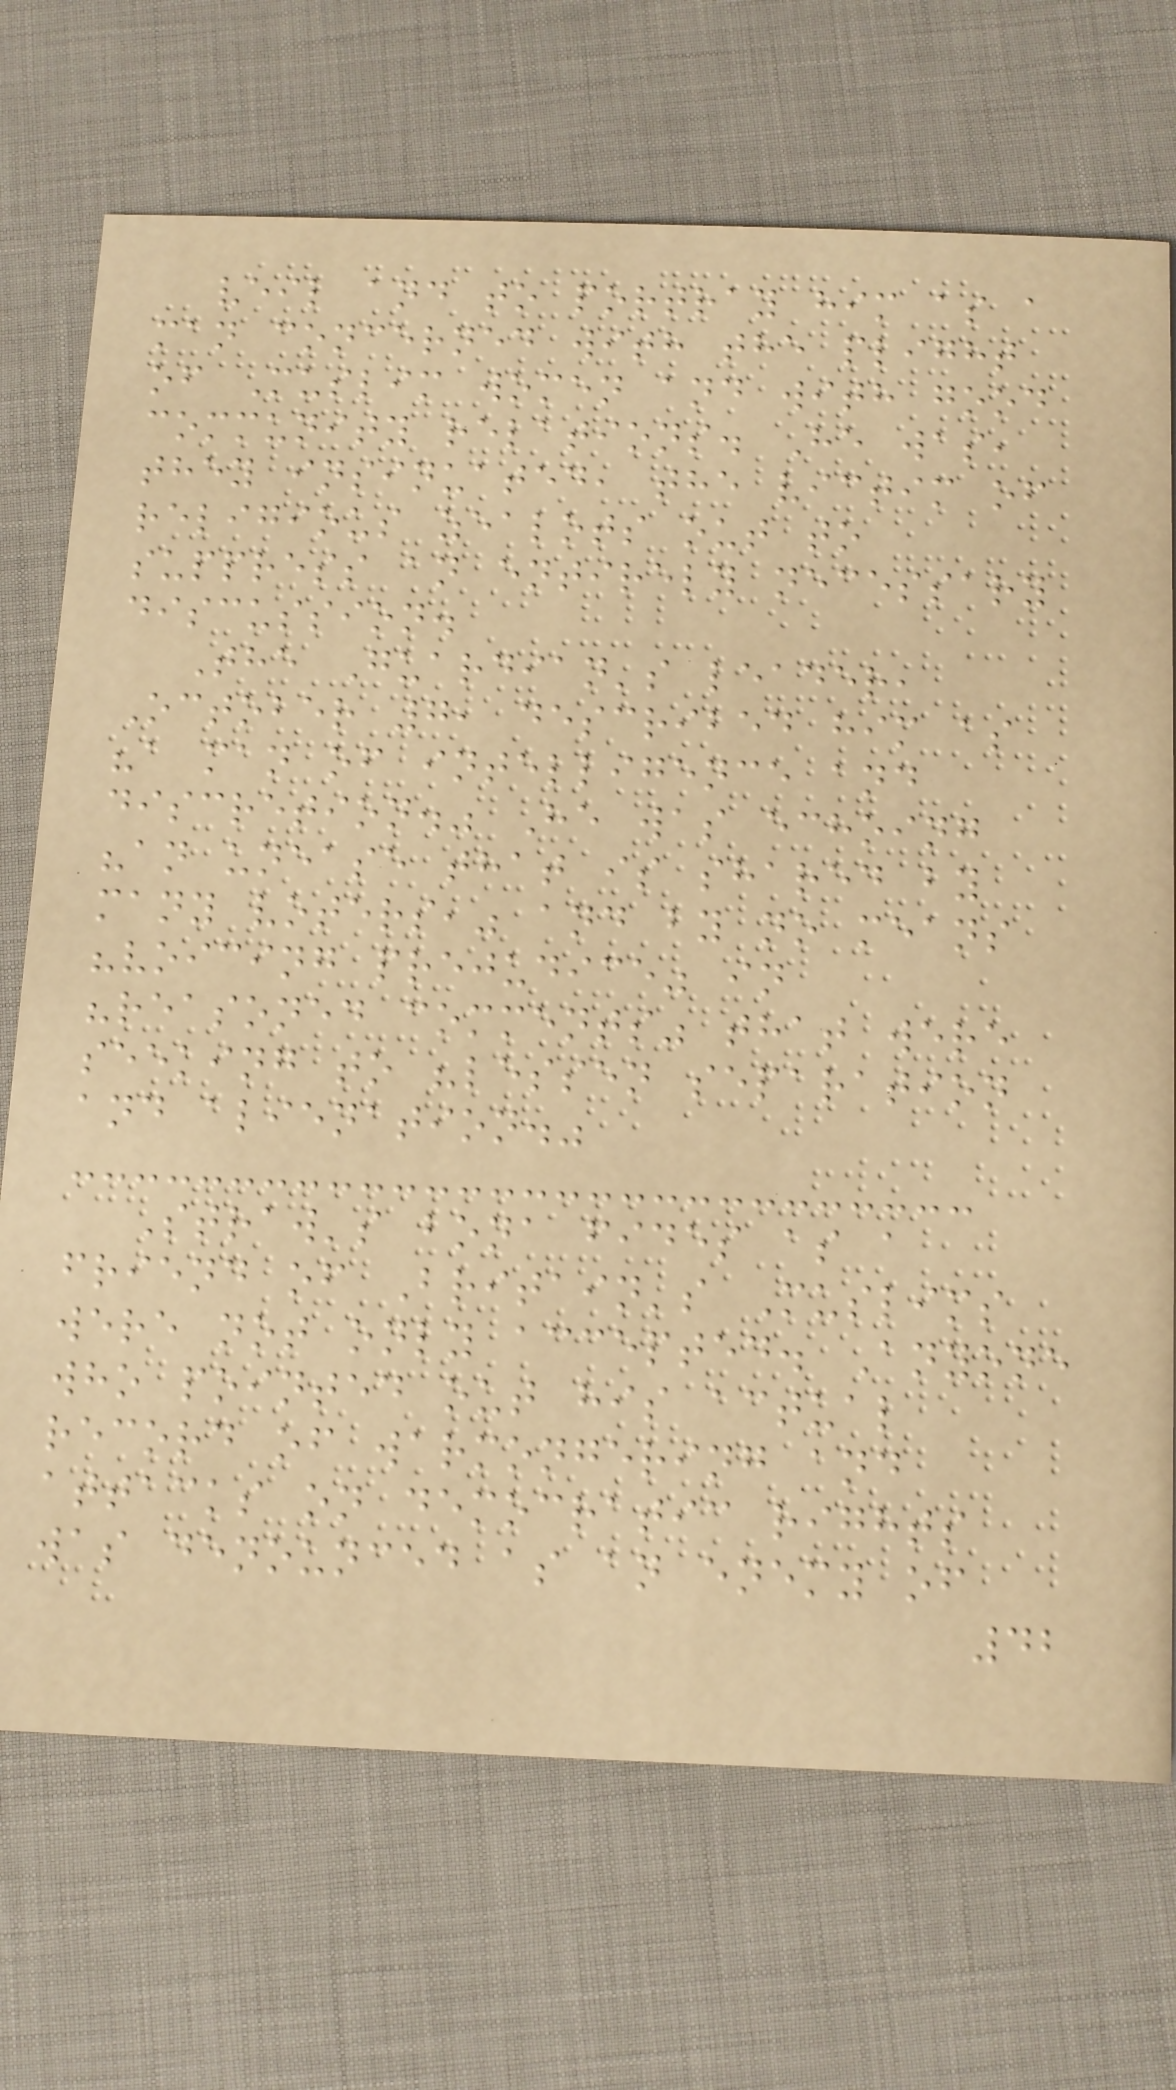veil and to portray him as a
man concerned with the plight
of Muslim women and with good
community relations. He was,
they insinuated, the victim of
religious zealots out to
suppress an entirely necessary
discussion.
The Guardian's leader,
October 7, described him as
"a man of intelligence and
discretion." He was echoing
"an unease that is shared by
many voters," and by no means
"voicing prejudice" in
"reasoned comments" that were
seeking to "lessen separation
and alienation."
Straw's bona fides as a
friend of Britain's Muslims
were not only accepted. Anyone
who pointed out his actual
record of warmongering and
attacks on democratic rights
was denounced as an enemy of
42
